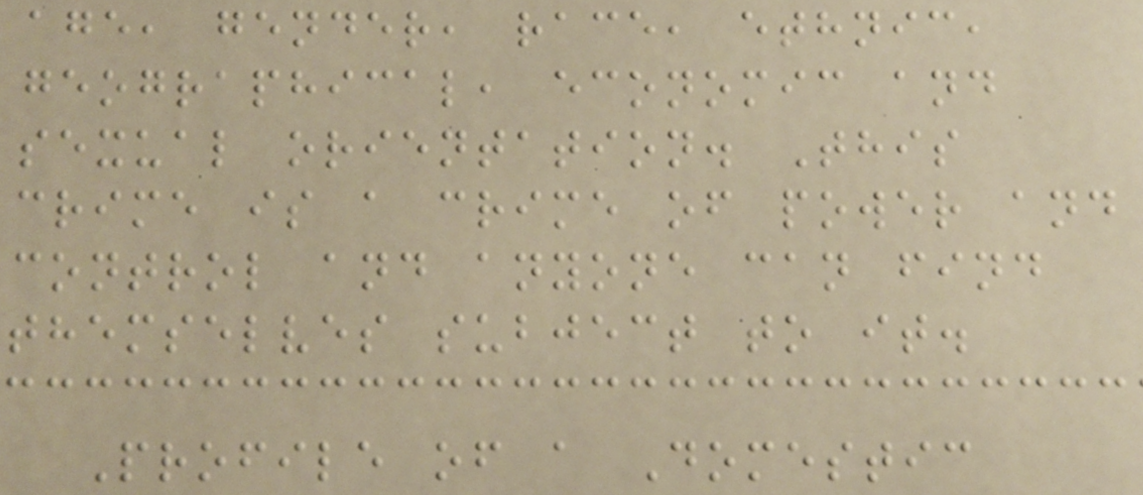age, gender, race, ethnic,
geographical, economic and
sexual orientation. This
crime is a crime of power and
control and anyone can find
themselves subject to it.
Profile of a Domestic
